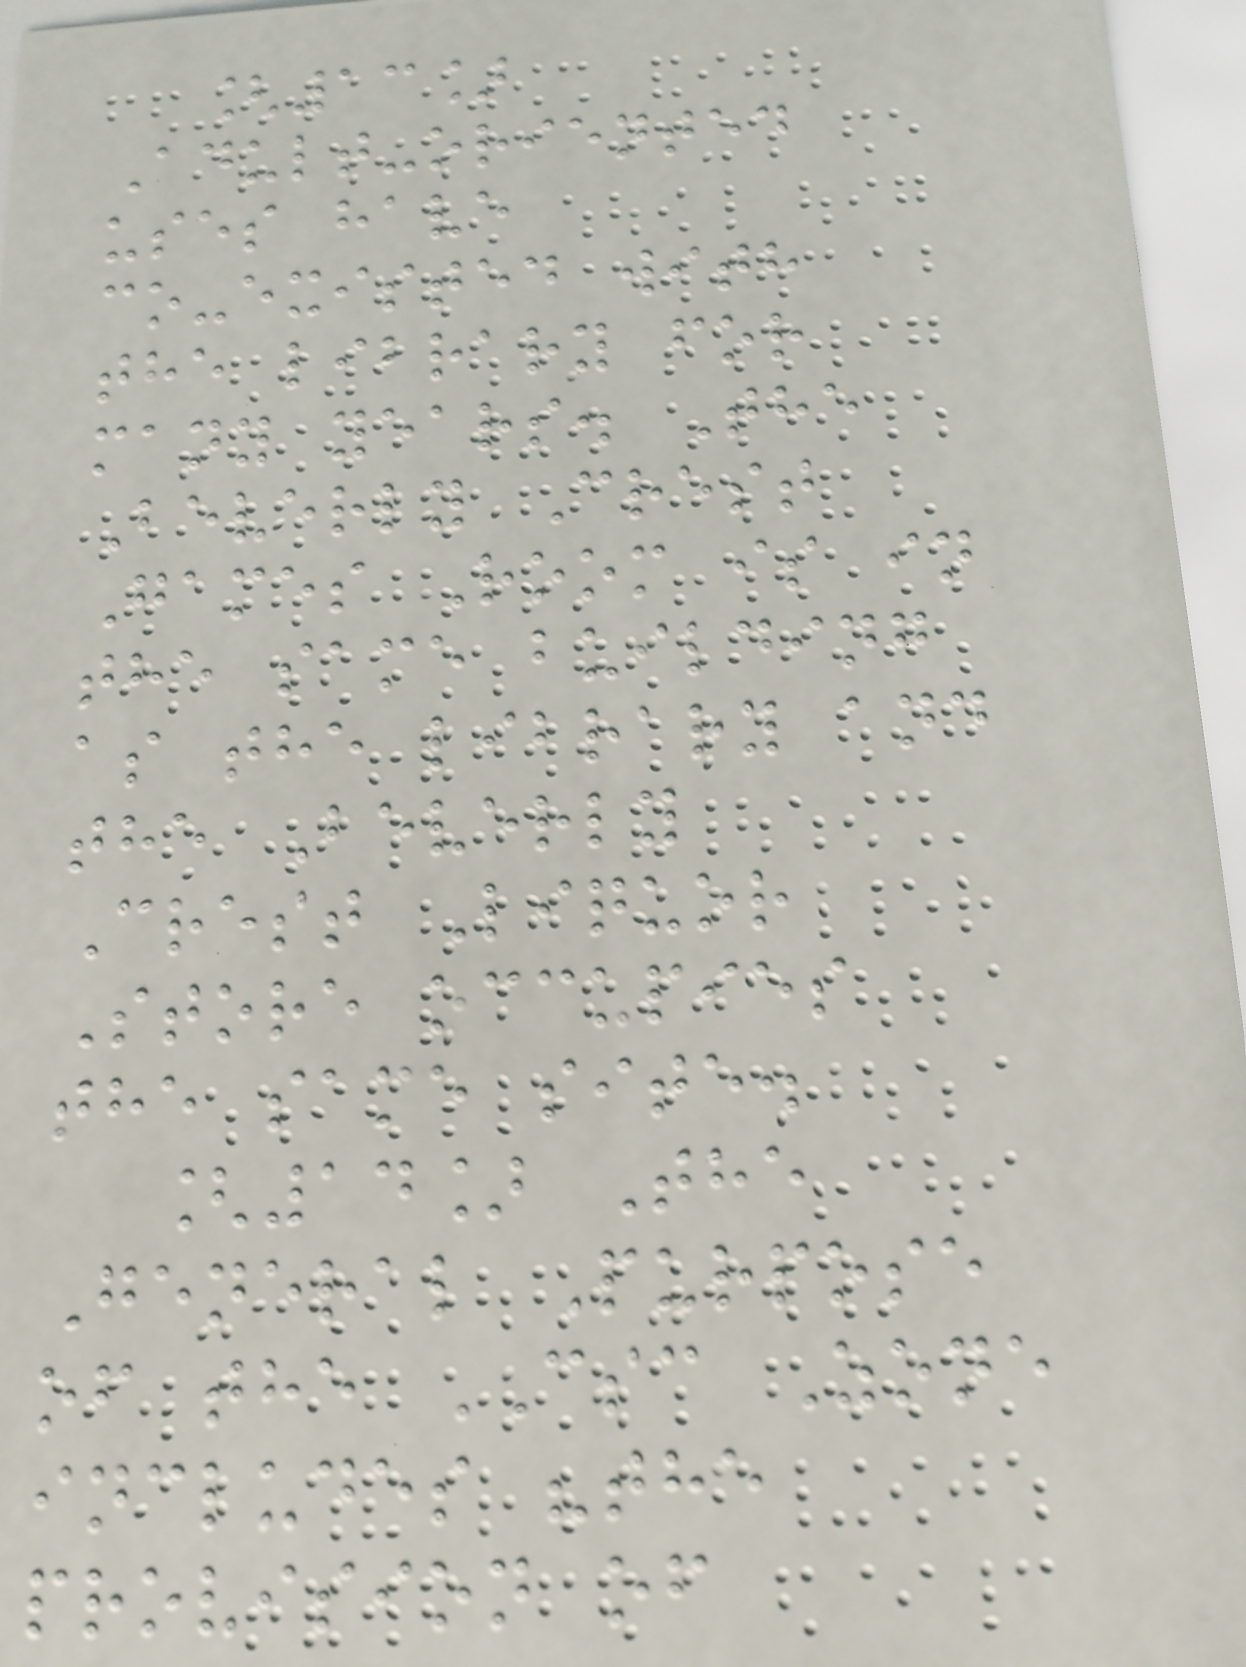[13]
Adult-oriented
uses have
co-existed with
the library for
many years. The
Beverly Crest
Games Room is in
the same building
as the library and
the Beverly
Crest Liquor
Store occupies
the same site.
[14] The
General Purpose
of the CSC Zone
includes "the
provision of
